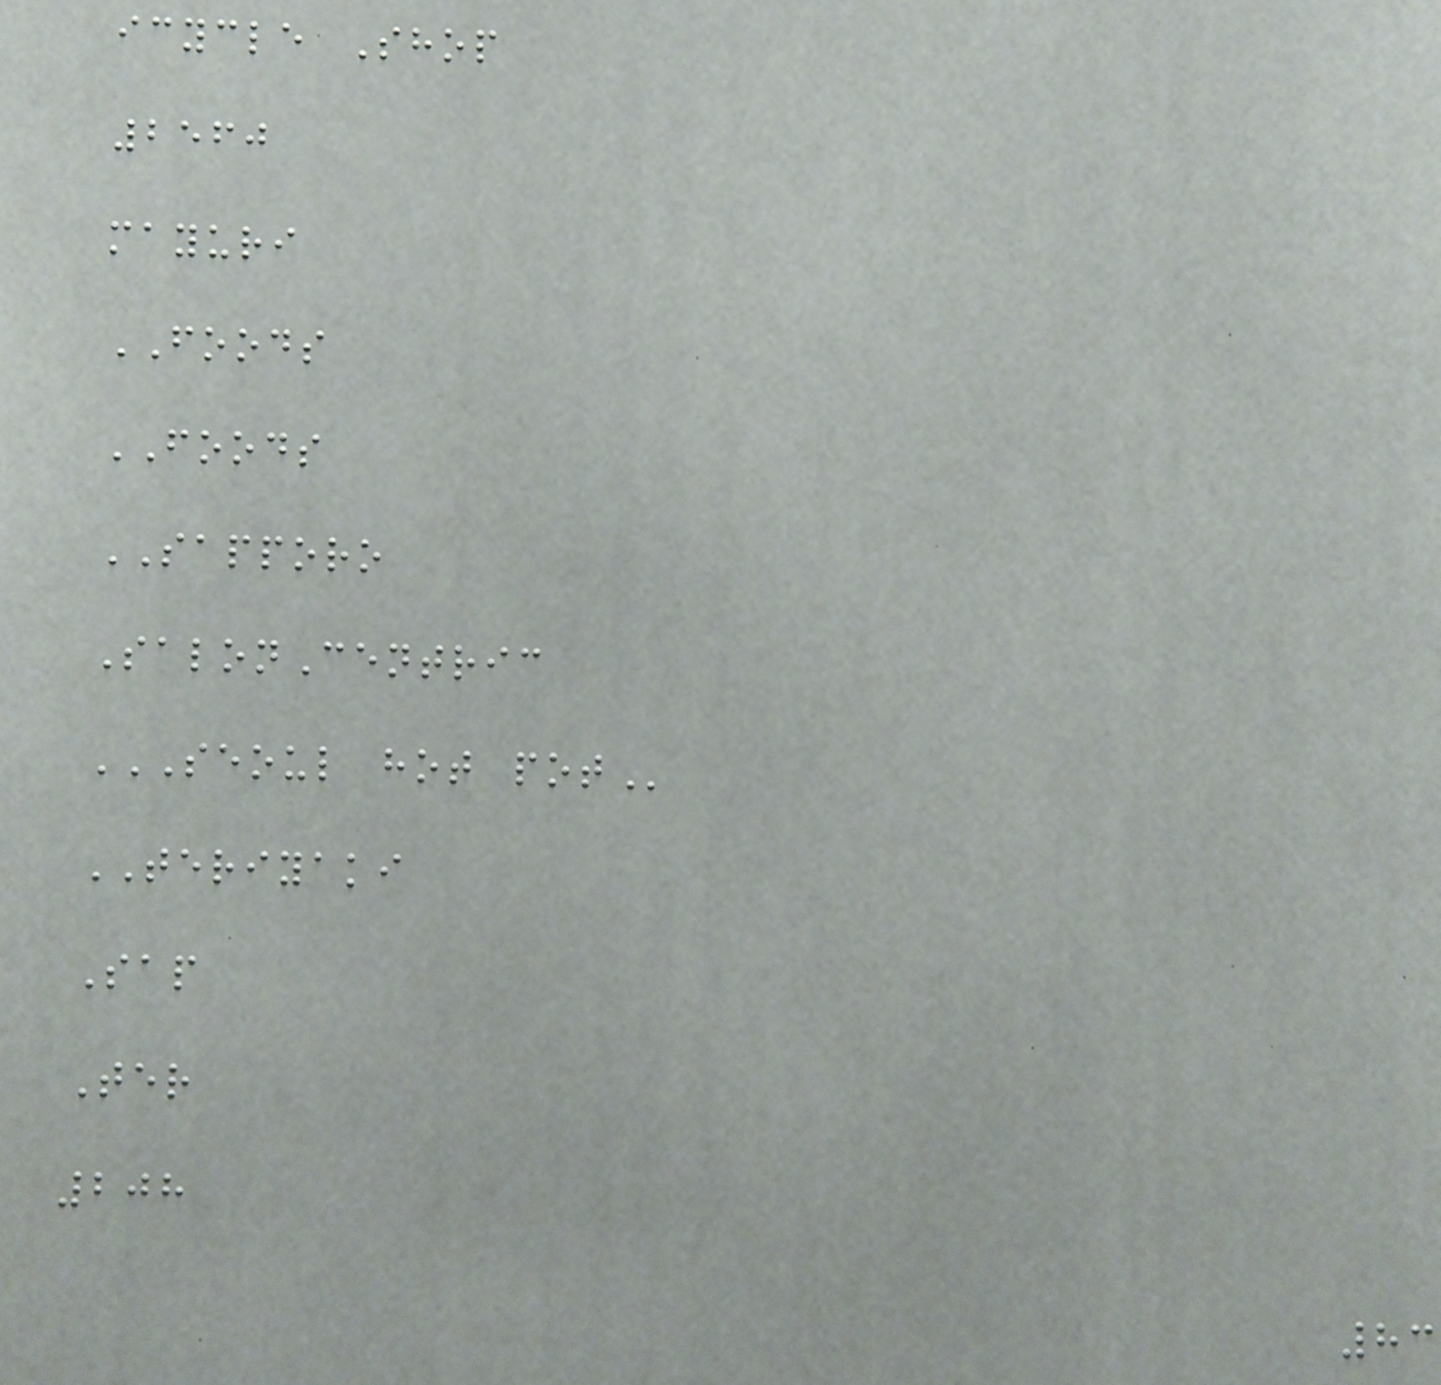icycle Shop
2560
mayuri
FOODS
FOODS
SAPPORO
SalonCentric
SEOUL HOT POT
TERIYAKI
Sap
Ter
208
83
